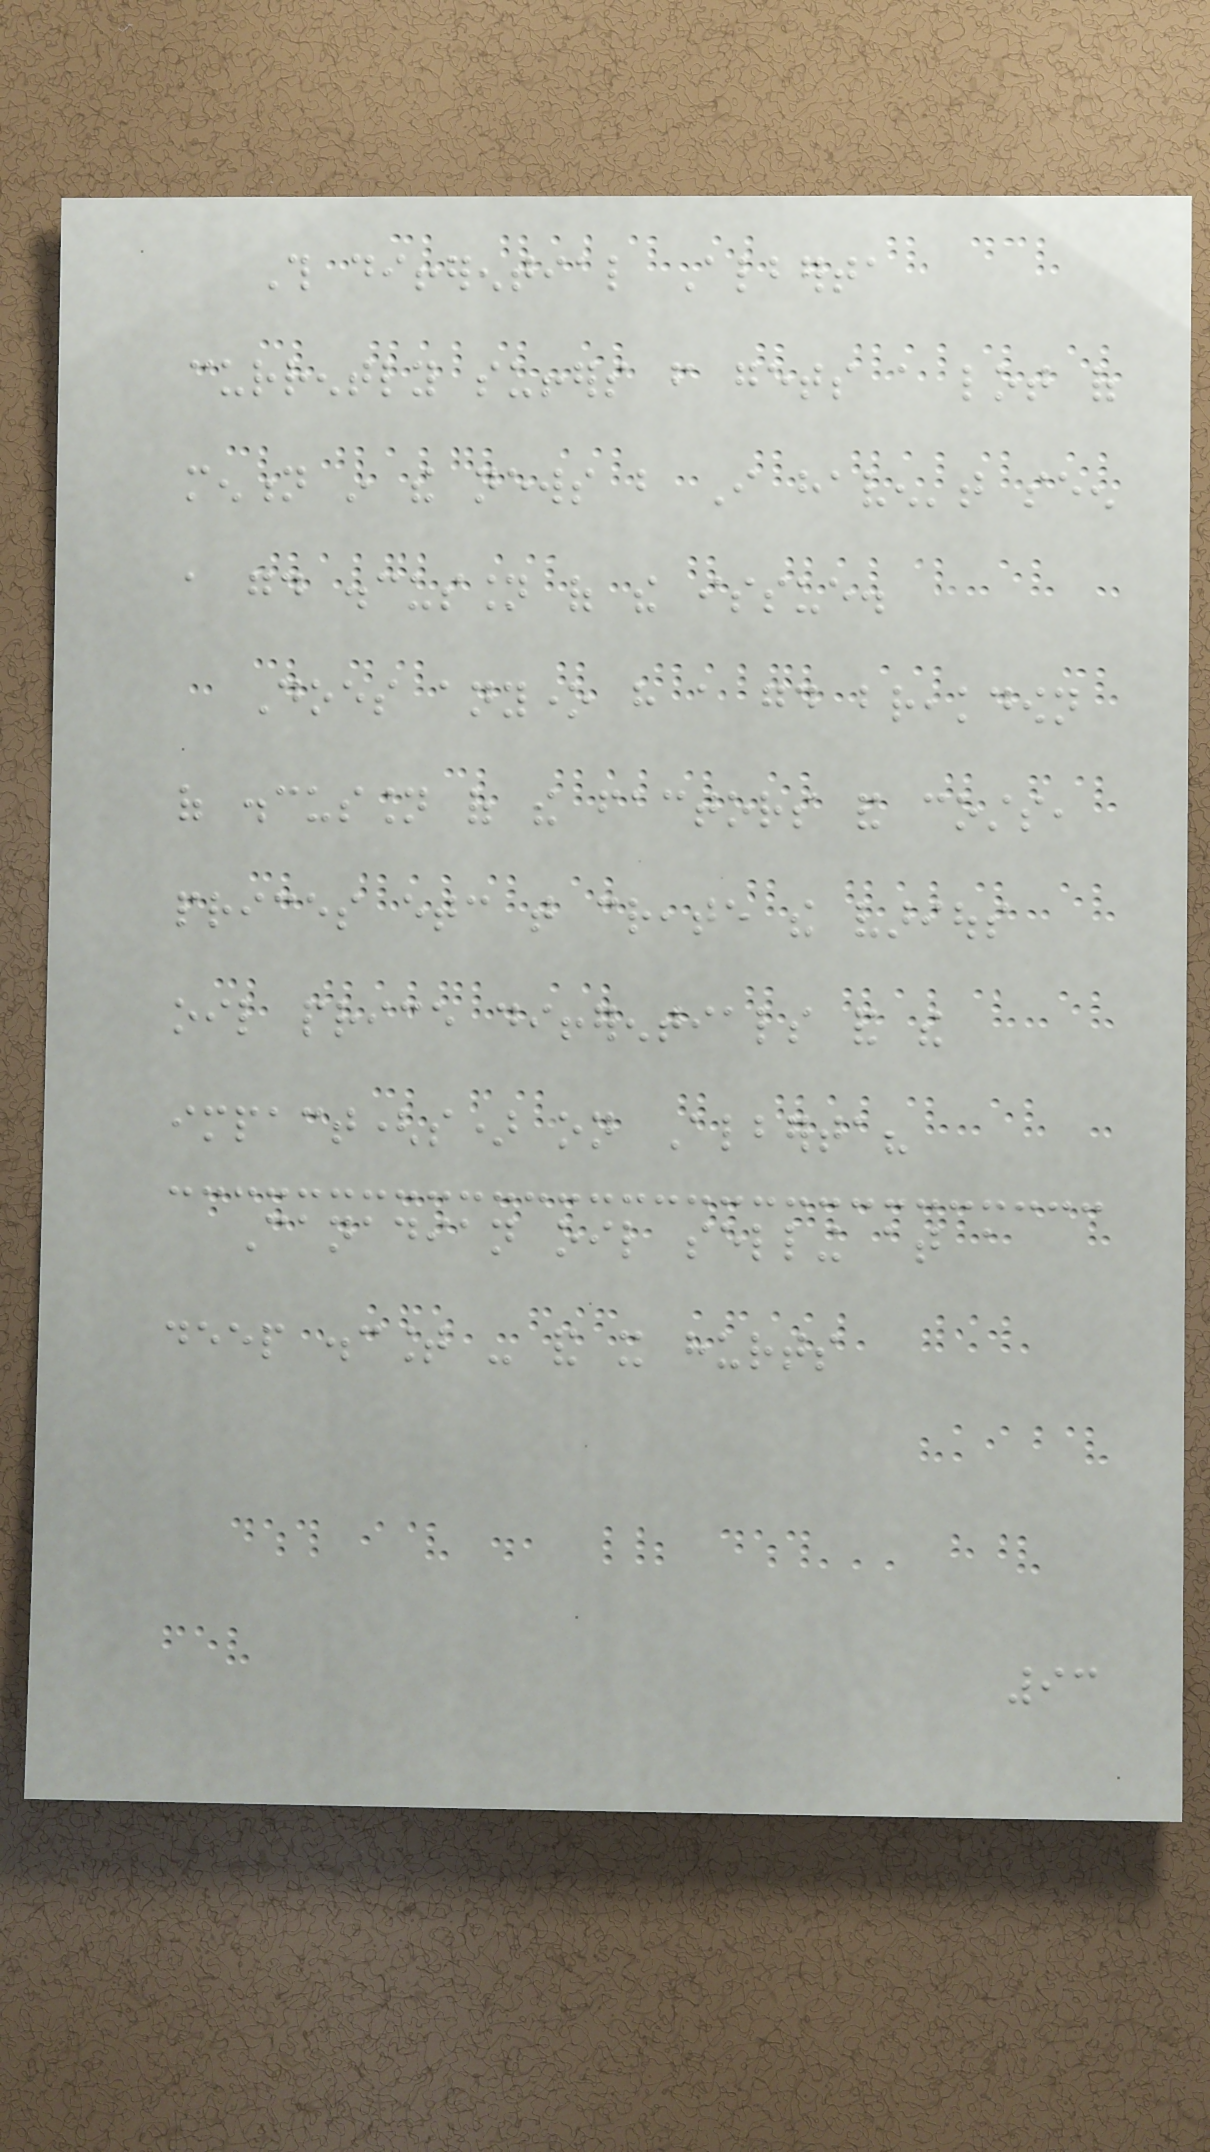This differential Alberta
currently suffers from gets a lot of
mention in the news but I haven't seen
a good discussion of the issue.
Does anyone have a good breakdown
of discussion of the factors and costs,
prices etc that create the various
oil price differentials and the
impact(s) on Alberta?
Canadian oil selling at a
deep discount - and it hurts
93
